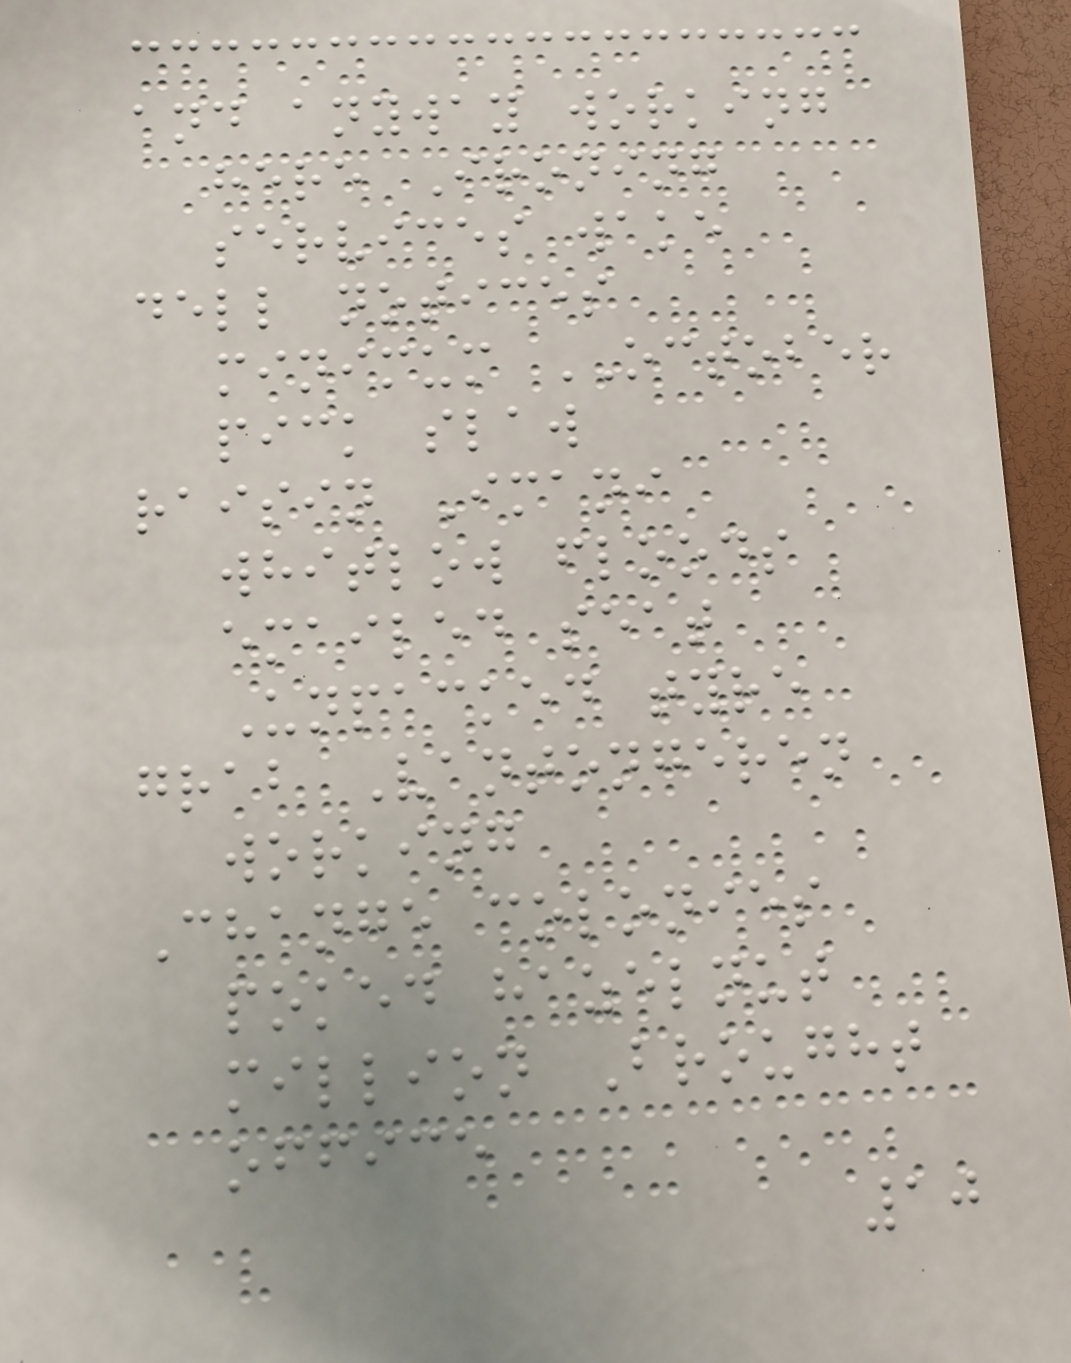and anyway working
here Ironing
services wake
dell notices
minimum OCTOBER
pick slaw
raisin Imani
whitlow floods
emailed seat
Unpacked tyre
grab Vantongeren
working
Change colonies
poked hazelnut
million Brought
office
10
